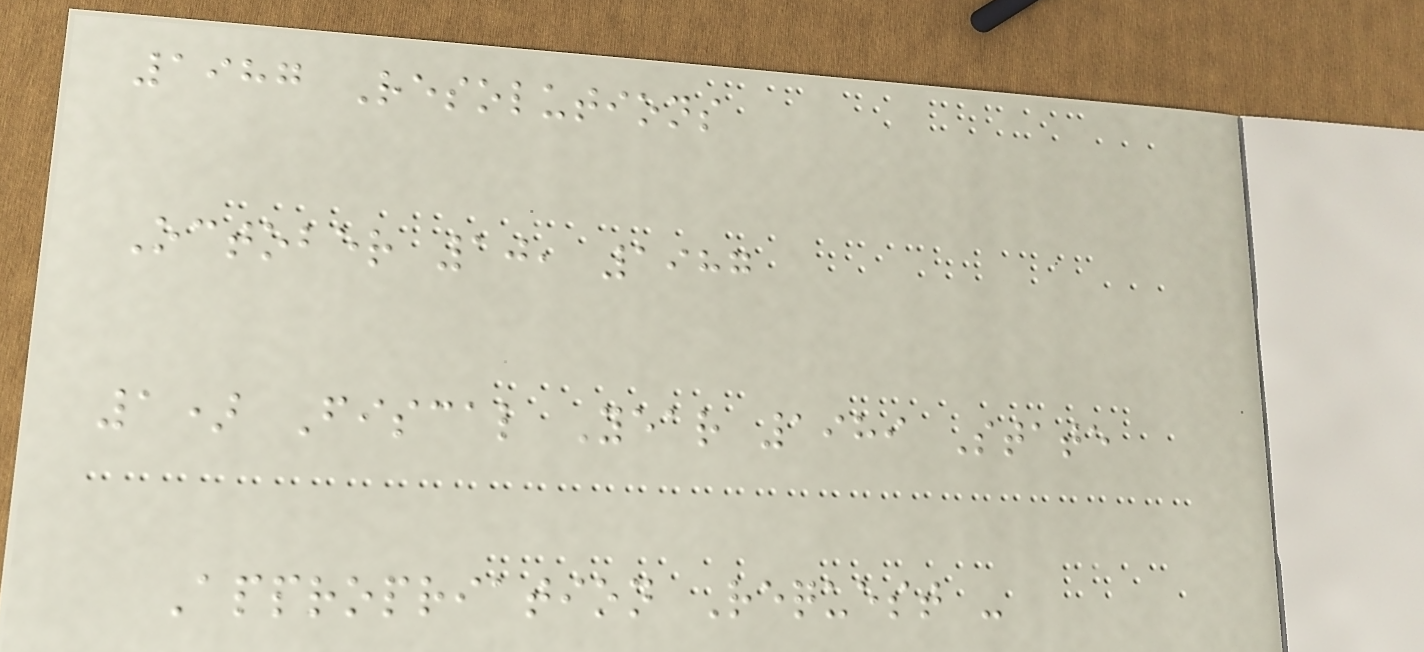1987 Resolutions
October 10, 1987
1) Fiscal Year 1989 State
Appropriation Request -
